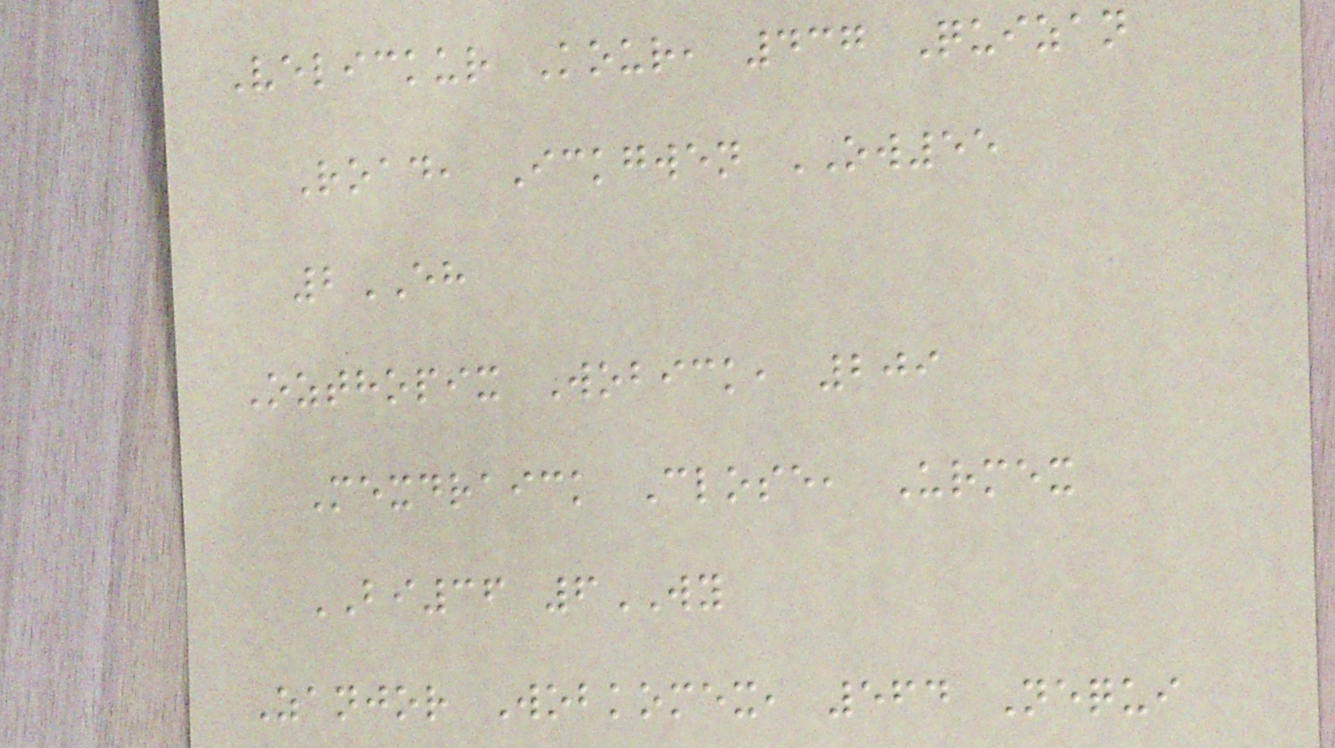Velickur Kour, 437 Quizan
Road, Ickgwen OW55
2EH
Ozthopix Wobick, 209
Mexdraick Close, Urmex
BI36 6WY
Zanjor Wobkomex, 564 Nequi
